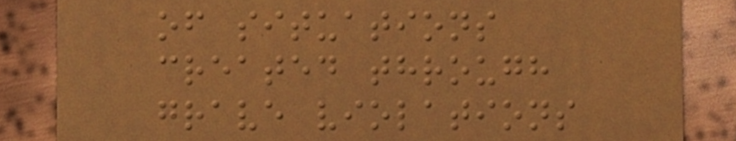of situations
created through
grave violations
